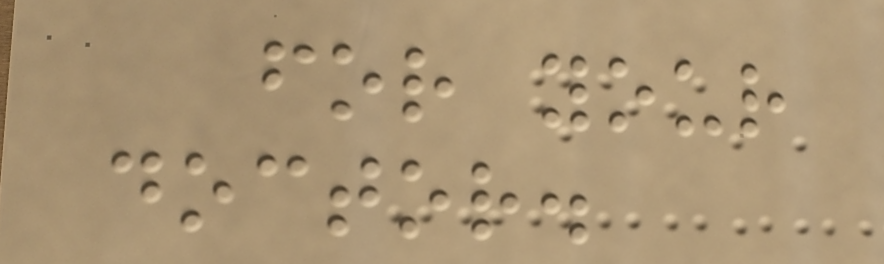for your
doctor.
